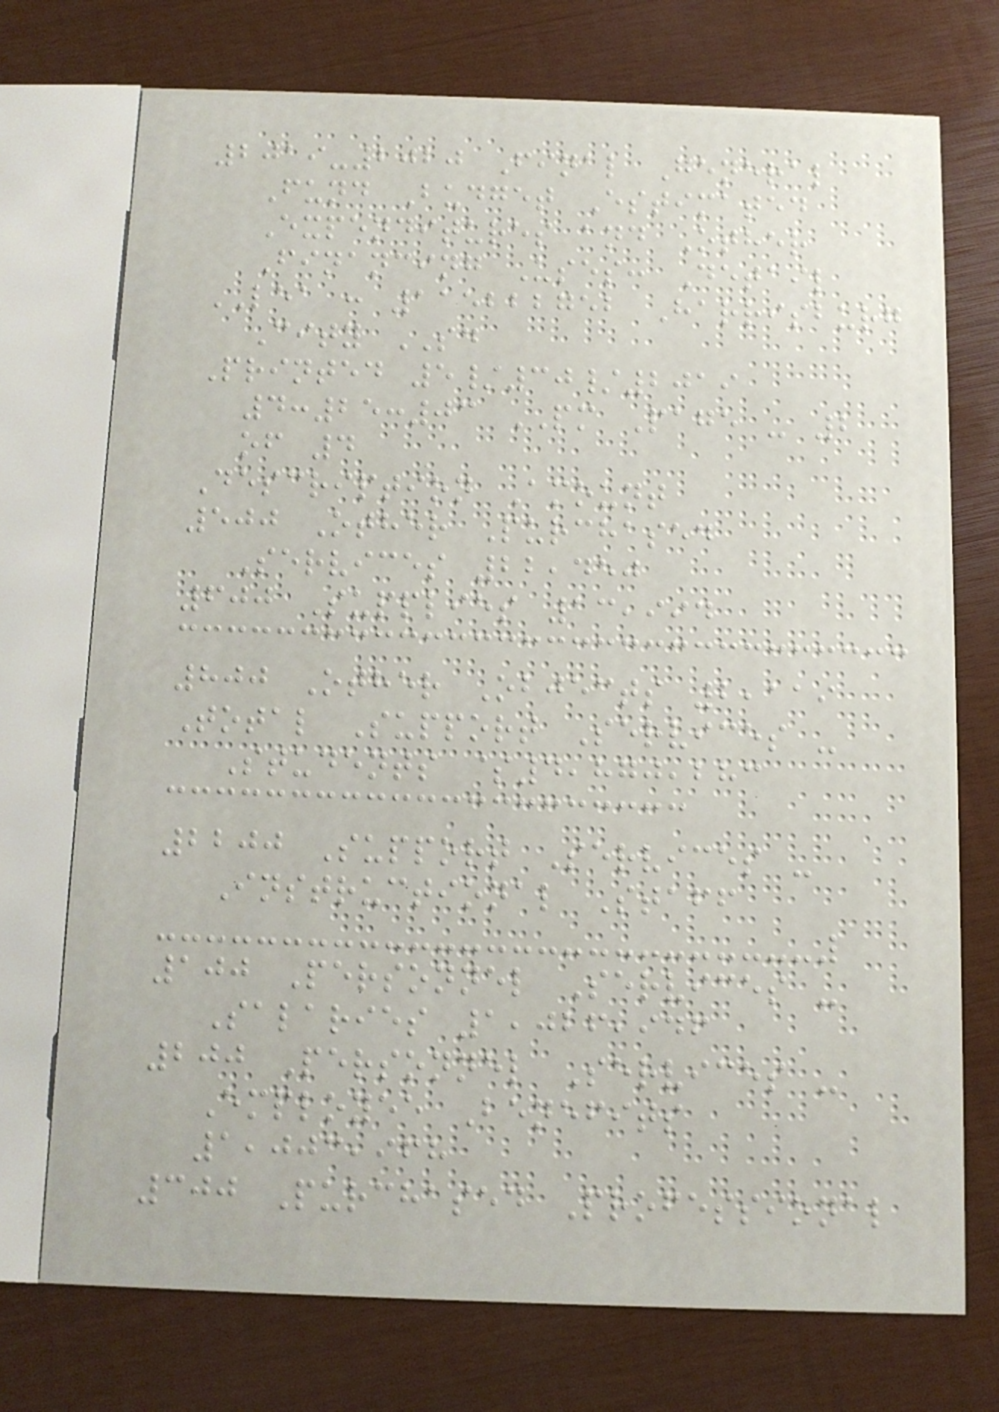2019-2020 Final General
Fund Budget Estimated
Expenditures and Other
Financing Uses: Detail
LEA : 115222752 Harrisburg
City SD
Printed 5/30/2019
4:25:03 PM Page - 2
of 4
Description Amount
500 Other Purchased
Services 22,450
600 Supplies 13,994
800 Other Objects 2,119
Total Support Services -
Students $4,870,283
2200 Support Services -
Instructional Staff
100 Personnel Services -
Salaries 1,026,946
200 Personnel Services -
Employee Benefits
1,003,968
300 Purchased Professional
